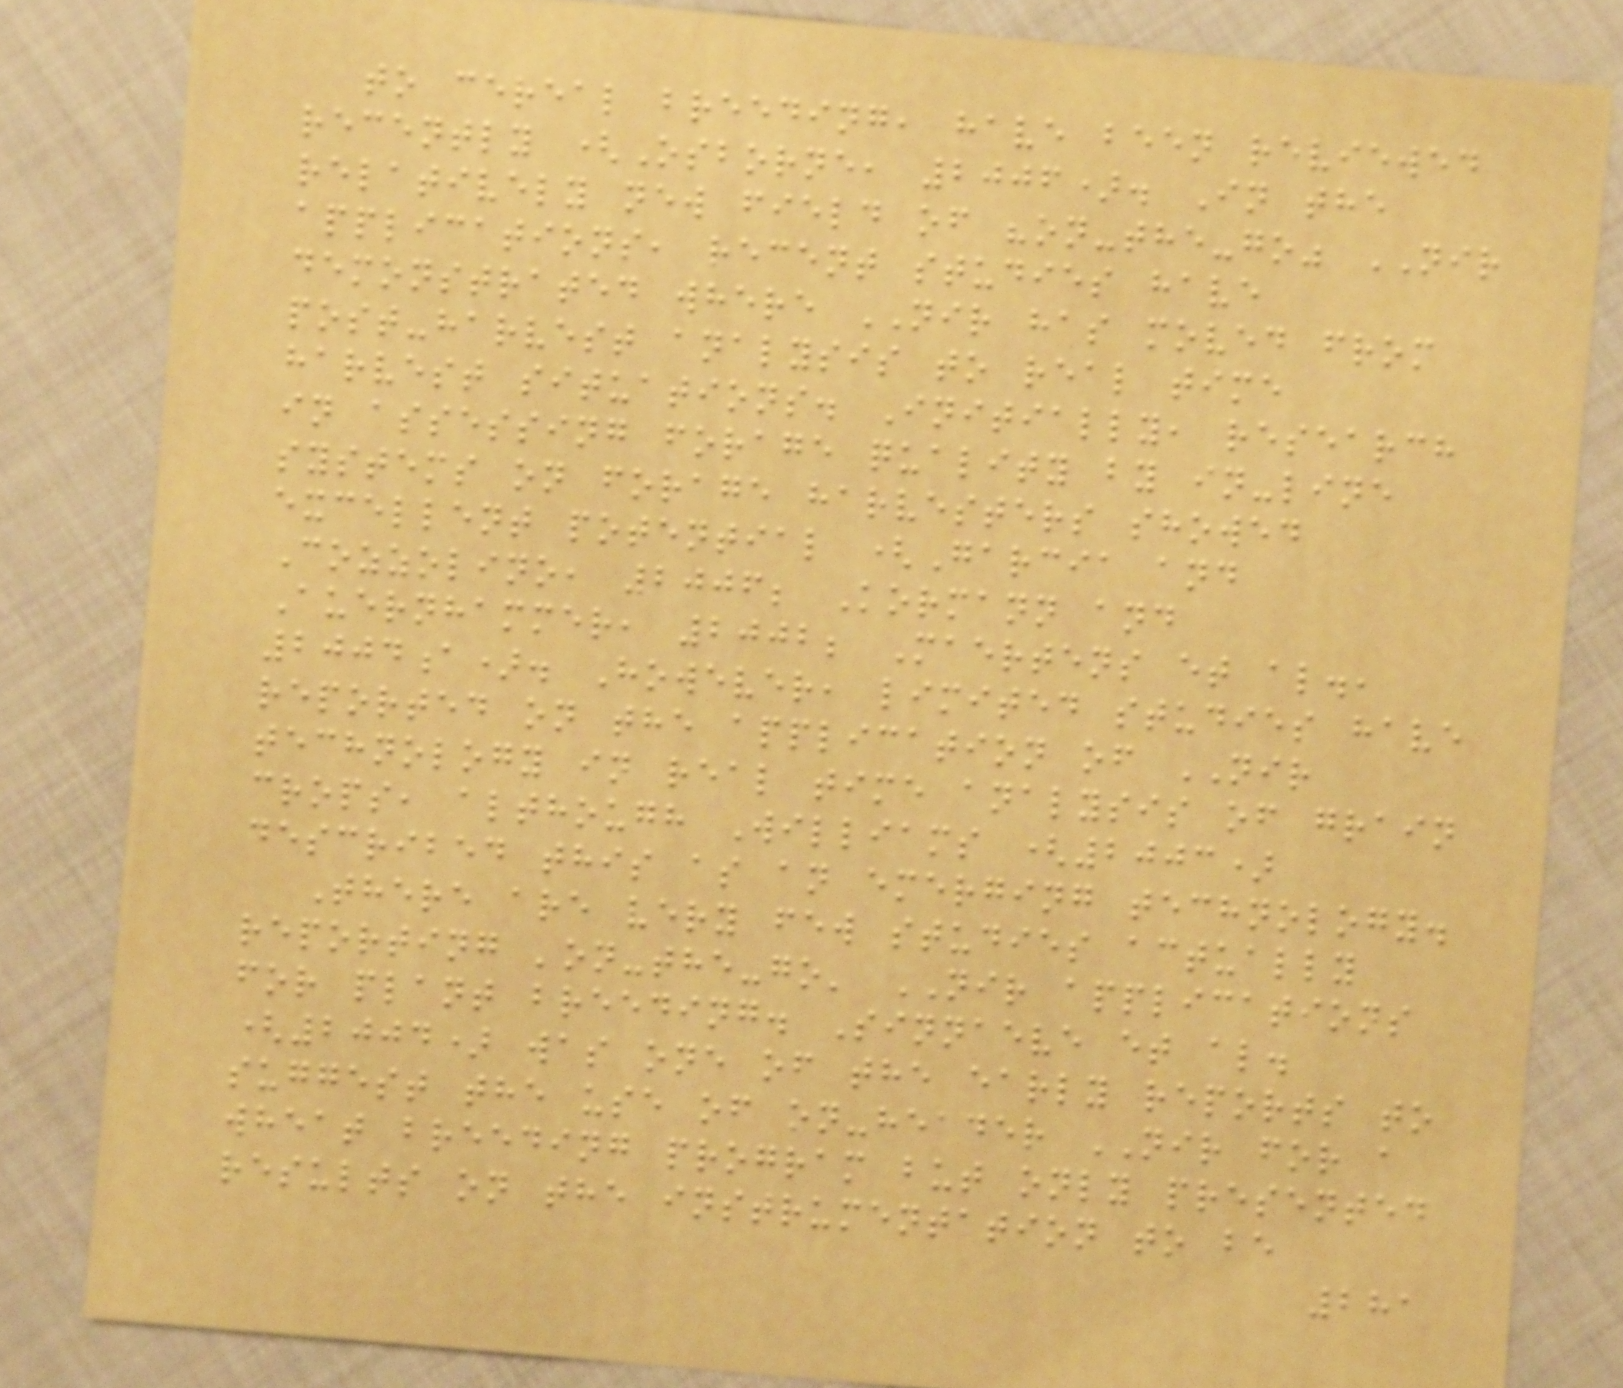to cereal breeding, have been reviewed
recently (Osborne, 2006). In the
relatively new field of "on-the-go" NIR
applications, recent studies have
demonstrated where NIR has moved from
post-harvest analysis to real time
harvest situations. Initially, research
in assessing forage quality by in-line
systems on forage harvesters showed
excellent potential (Garcia and
Cozzolino, 2006; Kormann and
Auernhammer, 2002; Maertens et al.,
2004a). However, limited studies have
reported on the application of NIR
technology in real time analysis of grain
crops, although Williams (2003)
described this as an emerging technology.
There are very few studies actually
reporting 'on-the-go' NIR applications
for plant breeding. Sinnaeve et al.
(2004) was one of the early reports to
suggest the use of on-header NIR for a
wheat breeding program but only presented
results on the instrumentation to be
281
